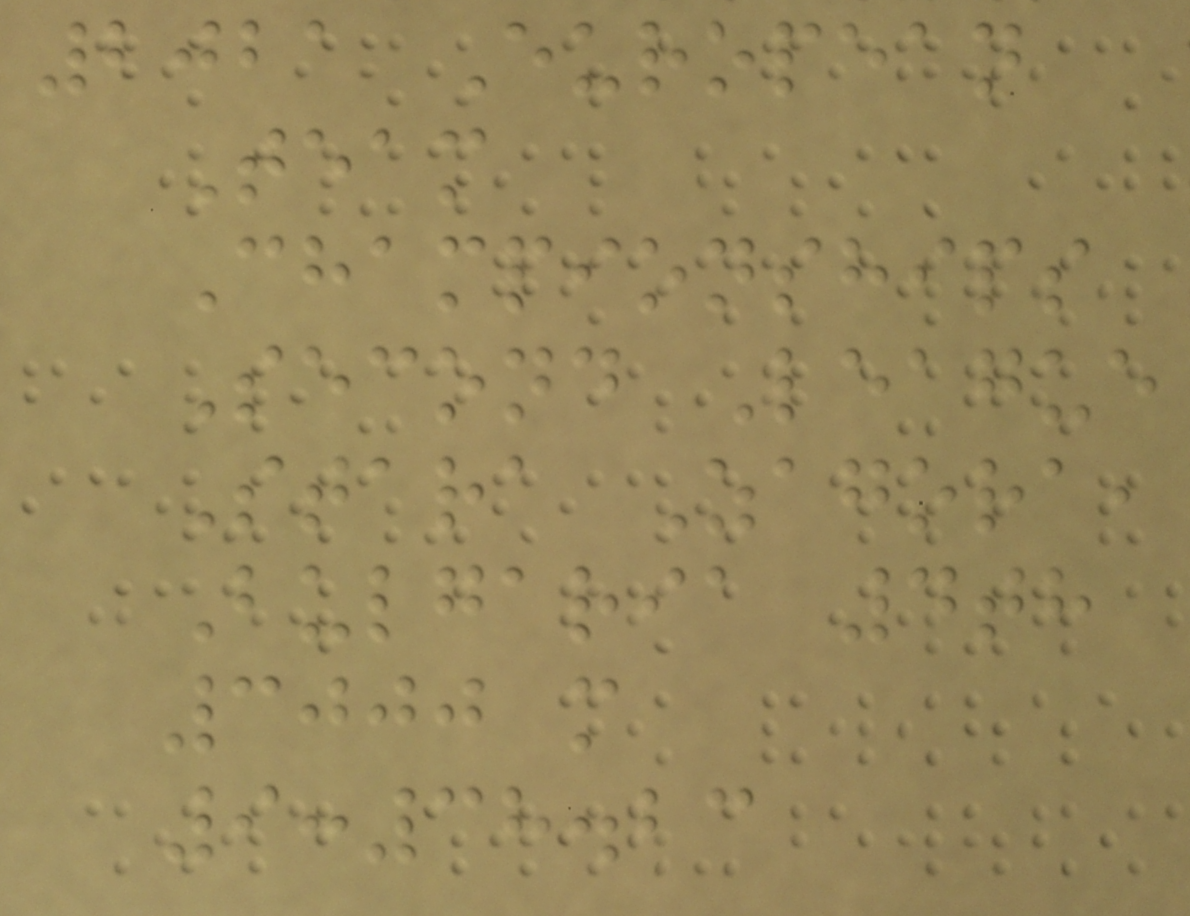2021 European
Team
Championships
Second League
Stara Zagora,
Bulgaria 4th
3000 m
9:38.23
